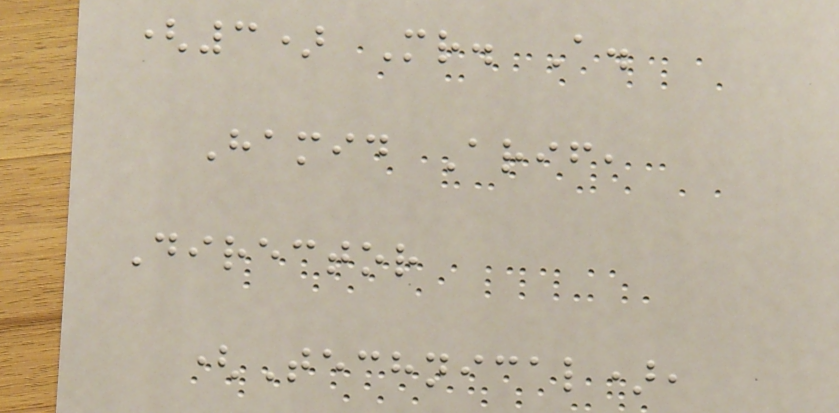(3) Mr. A.
Hamid Arif,
Director
(Technical),
